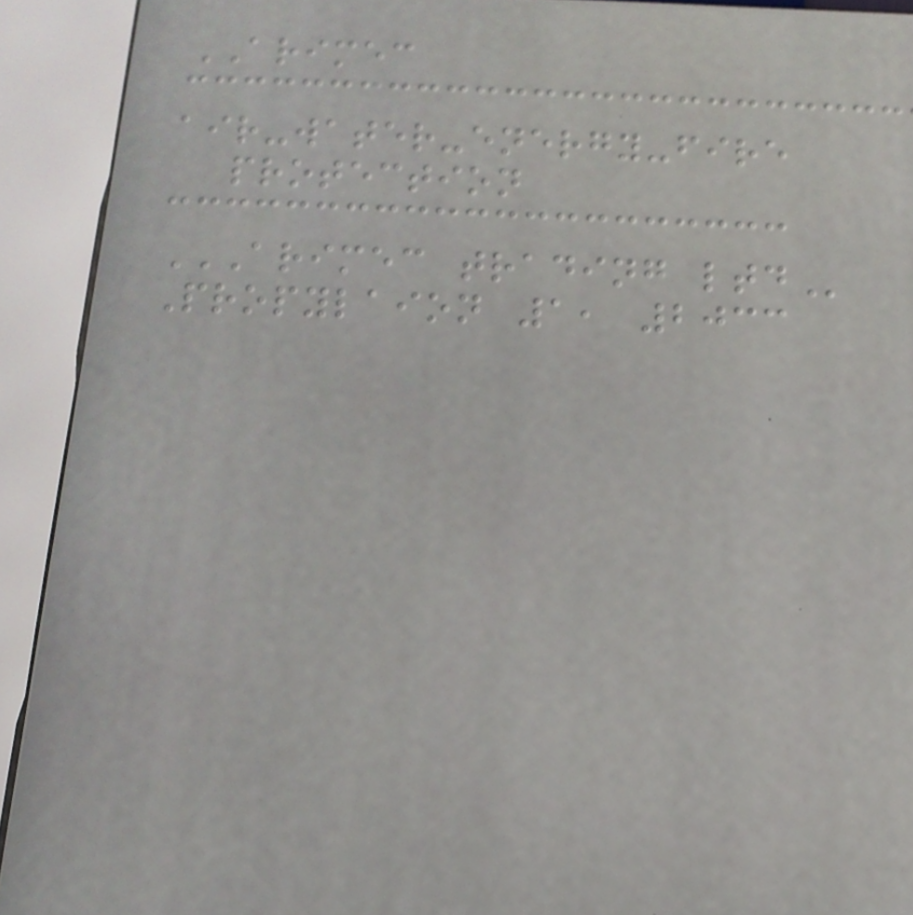ARIMEC
air-water-energy-fire
protection
ARIMEC TRADING LTD
Propylaion 1, 2033
